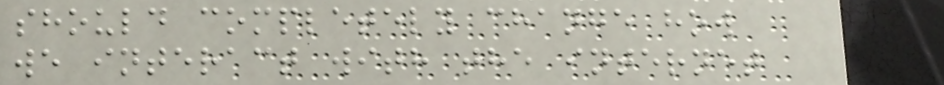should completely change how
we interact with the internet
